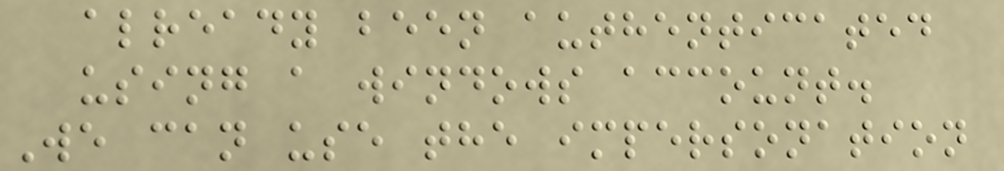already been authenticated
using a windows account.
We can use the impersonation
